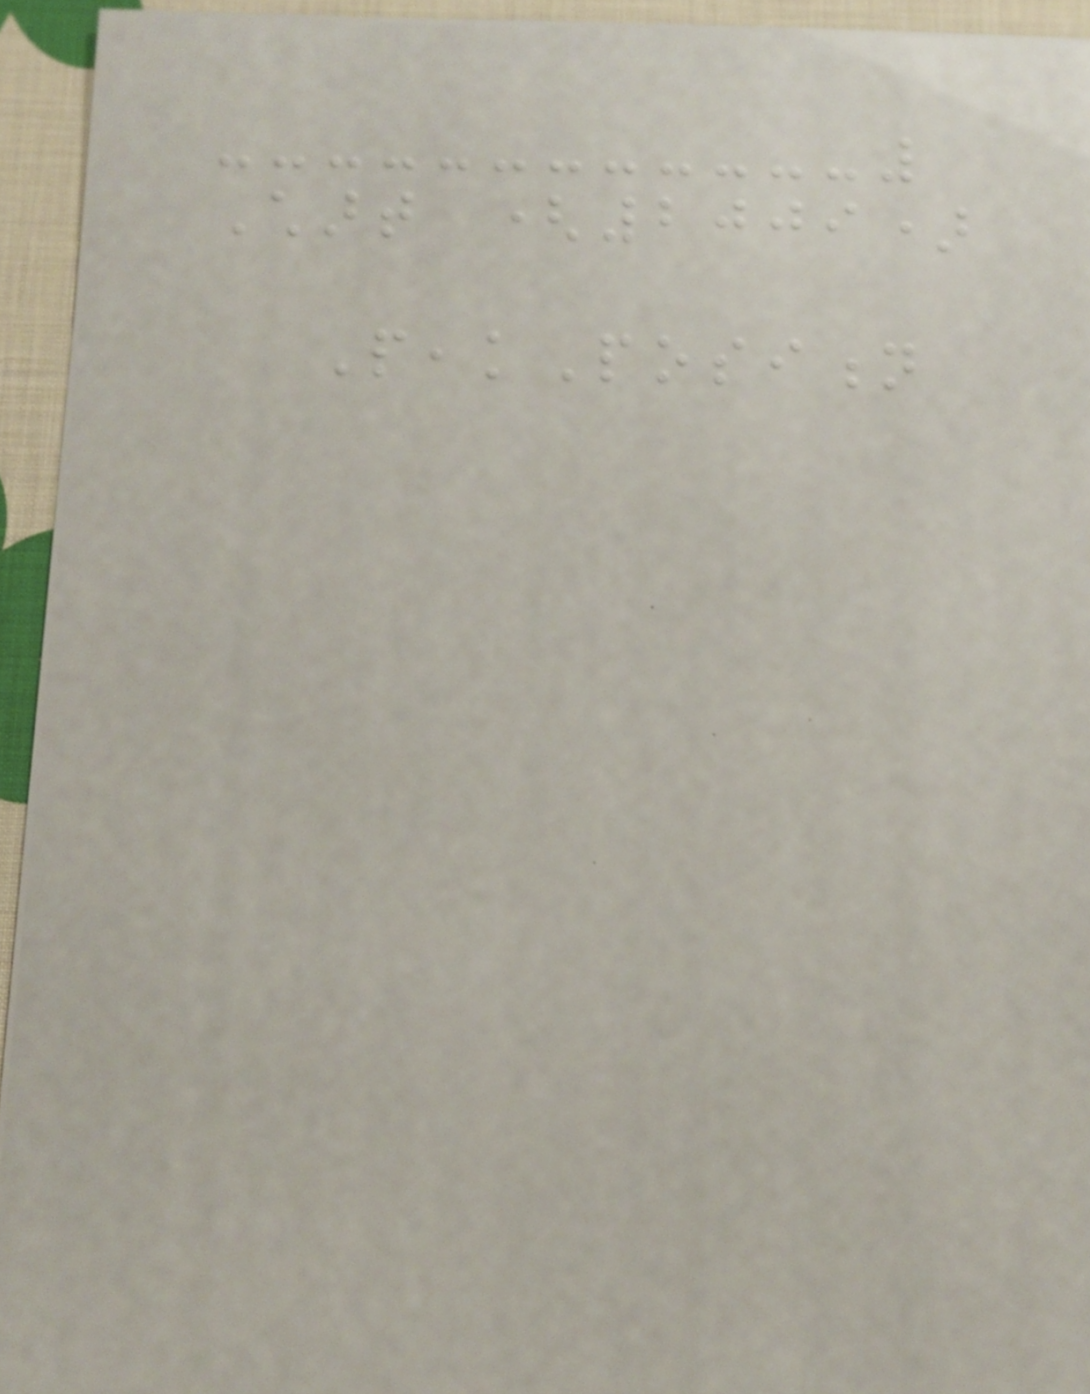Chart (2009)
PeakPosition
